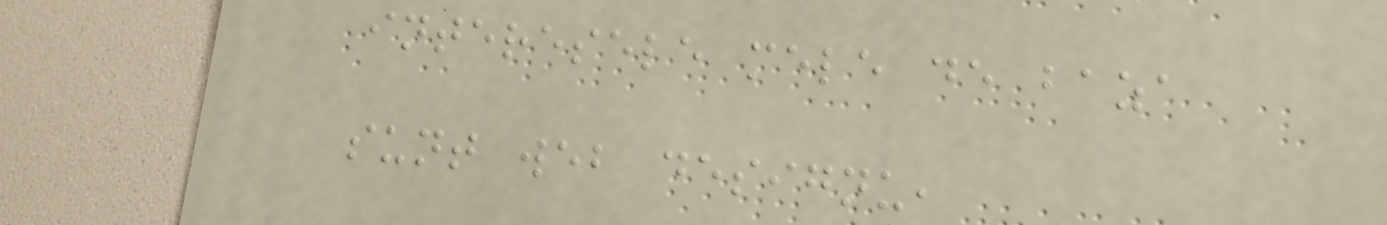interesele mele de baza
sunt web designu,
